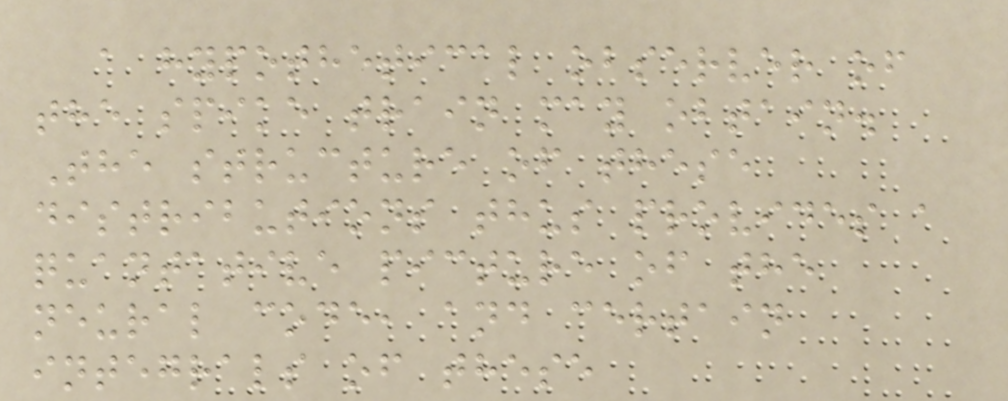a hypothetical observer of
the spike train may obtain.
The structure of these
distributions thus provides a
quantative picture of the
neural code, and certain
integrals of these
